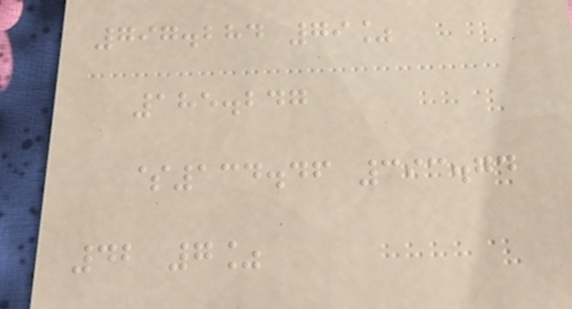797.284 79%
185.247
$134.46 393.74
42 7%
